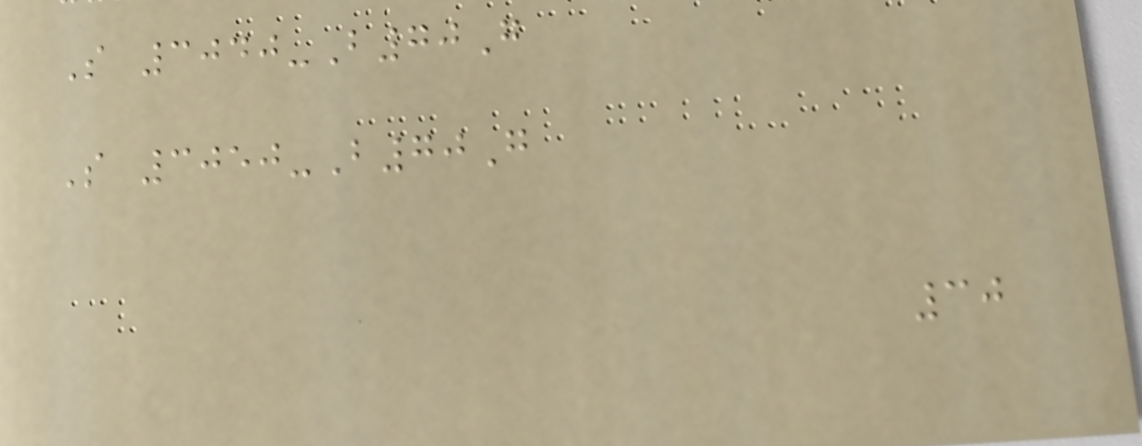S 3040-B70G
S 3050-B70G
30
